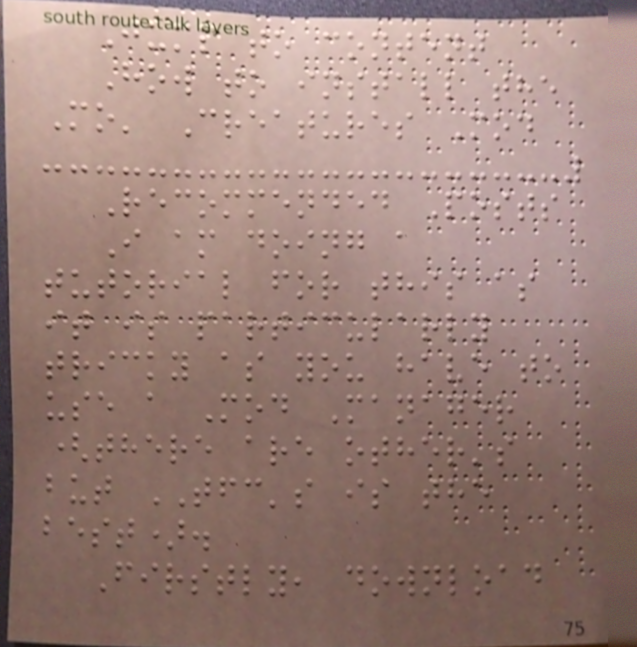Jump to content
How to install the
Mo' Creatures Mod
Recommended Posts
I am doing a
tutorial for this as
it is particularly
tricky as you have to
use a Mod Manager
(there are other's
but TFC's is the
best).
Firstly, download
